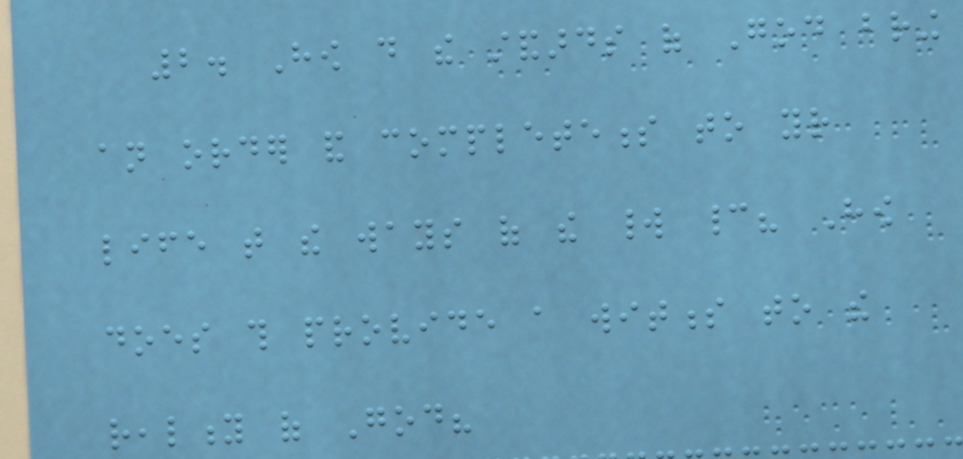2. How do the standards of God bring
an order and completeness to your
life that the ways of the world cannot? How
does this provide a witness to the
reality of God?
